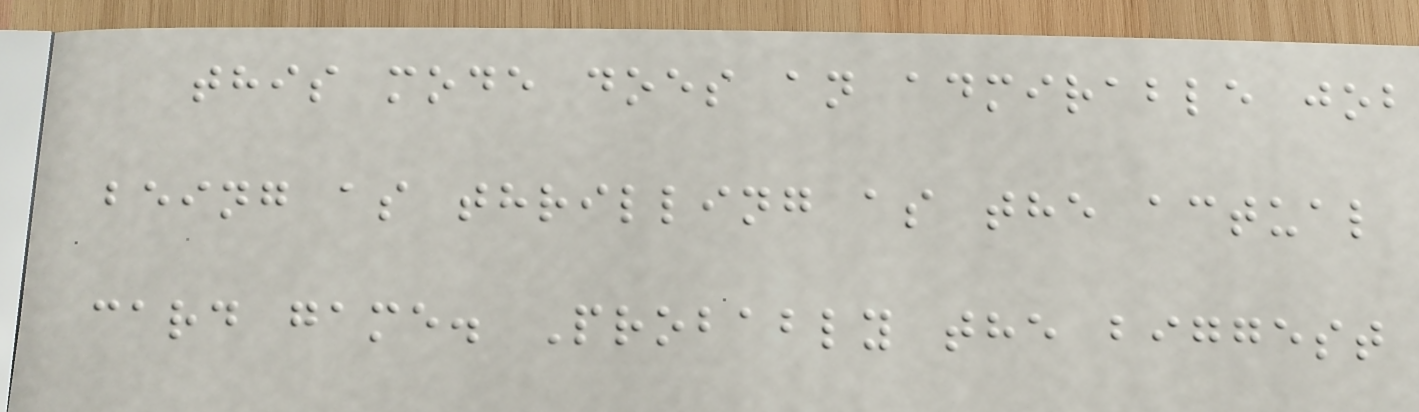this mode does an admirable job
being as thrilling as the actual
card game. Probably the biggest
